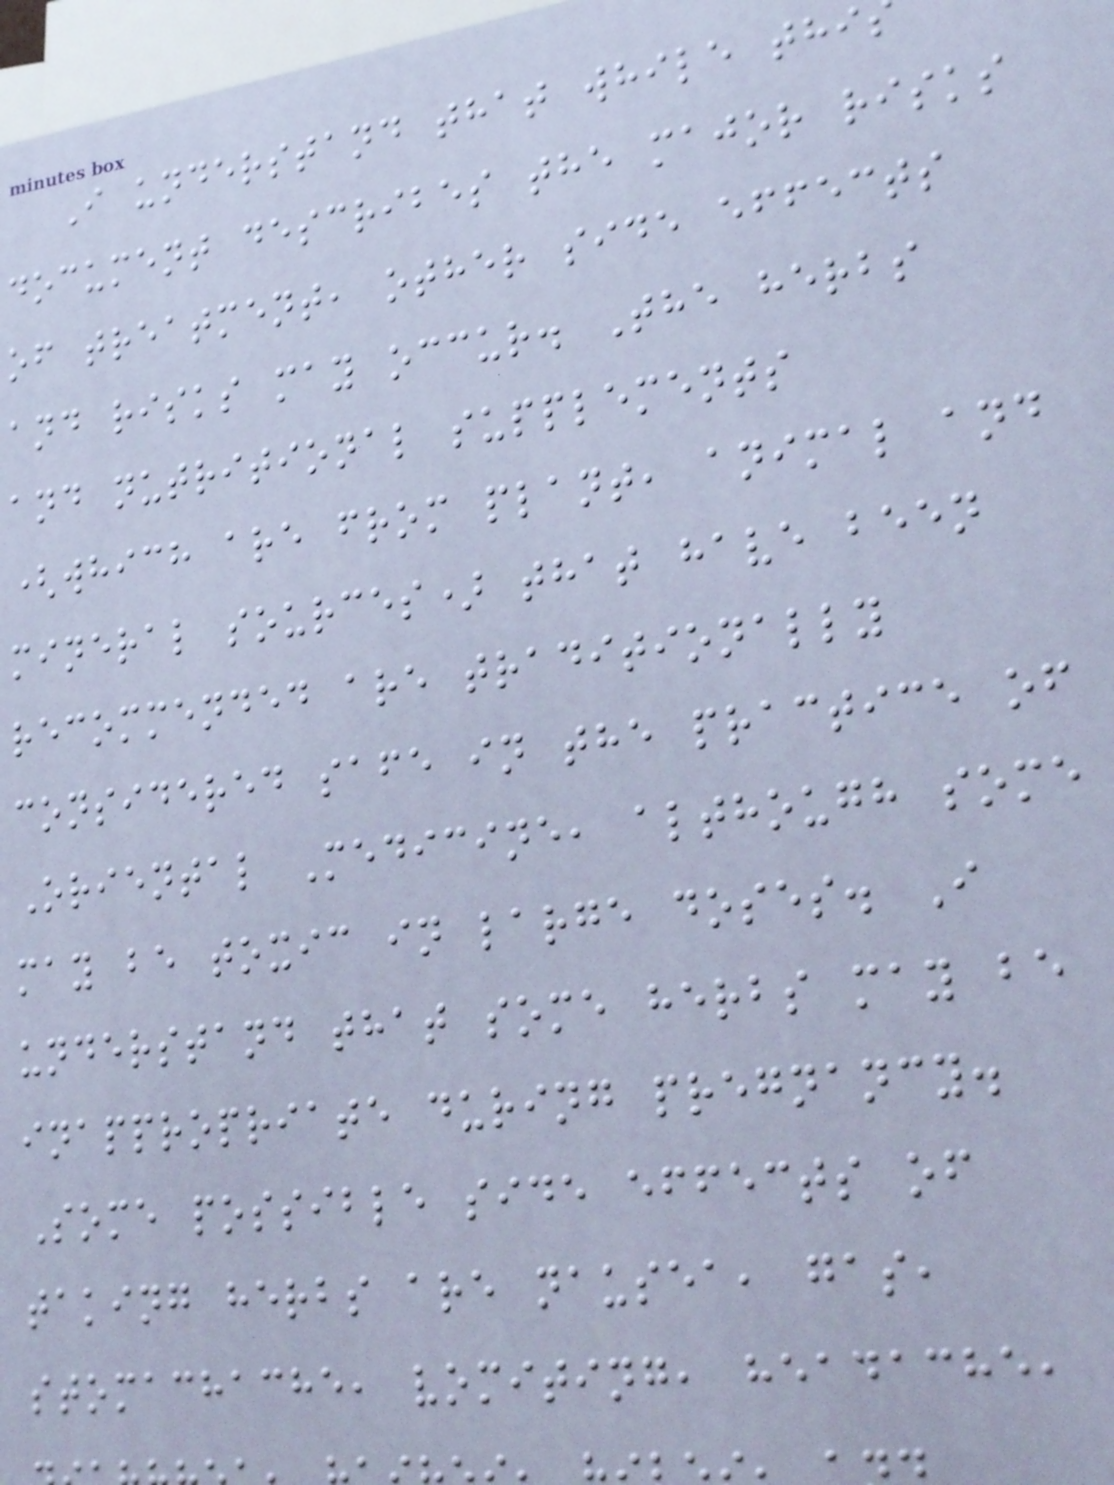I understand that while thi
document describes the major risks
of treatment, other side effects
and risks may occur. The herbs
and nutritional supplements
(which are from plant, animal and
mineral sources) that have been
recommended are traditionally
considered safe in the practice of
Oriental Medicine, although some
may be toxic in large doses. I
understand that some herbs may be
inappropriate during pregnancy.
Some possible side effects of
taking herbs are nausea, gas,
stomachache, vomiting, headache,
